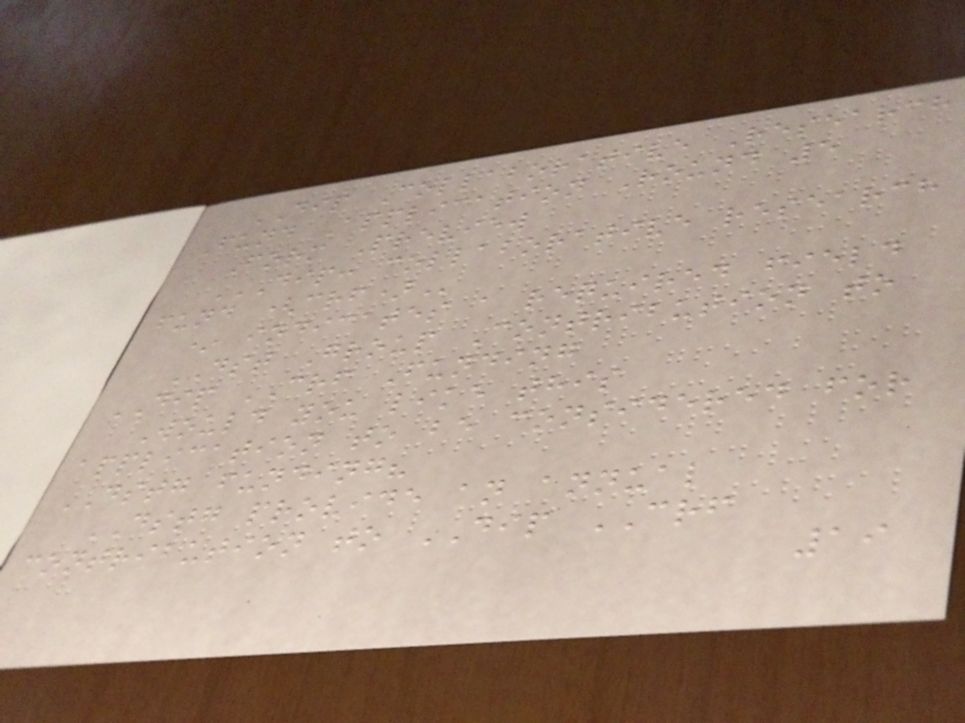DIP Collaborative Research
Fund Application Round 5
Form Preview
DIP: COLLABORATIVE RESEARCH
FUND (CRF)
* indicates a required field
DST Group Contribution to
DIP CRF Funding
Would you like this
application to be considered for
DSTG funding?
DSTG provide an annual
contribution to DIP CRF
19
